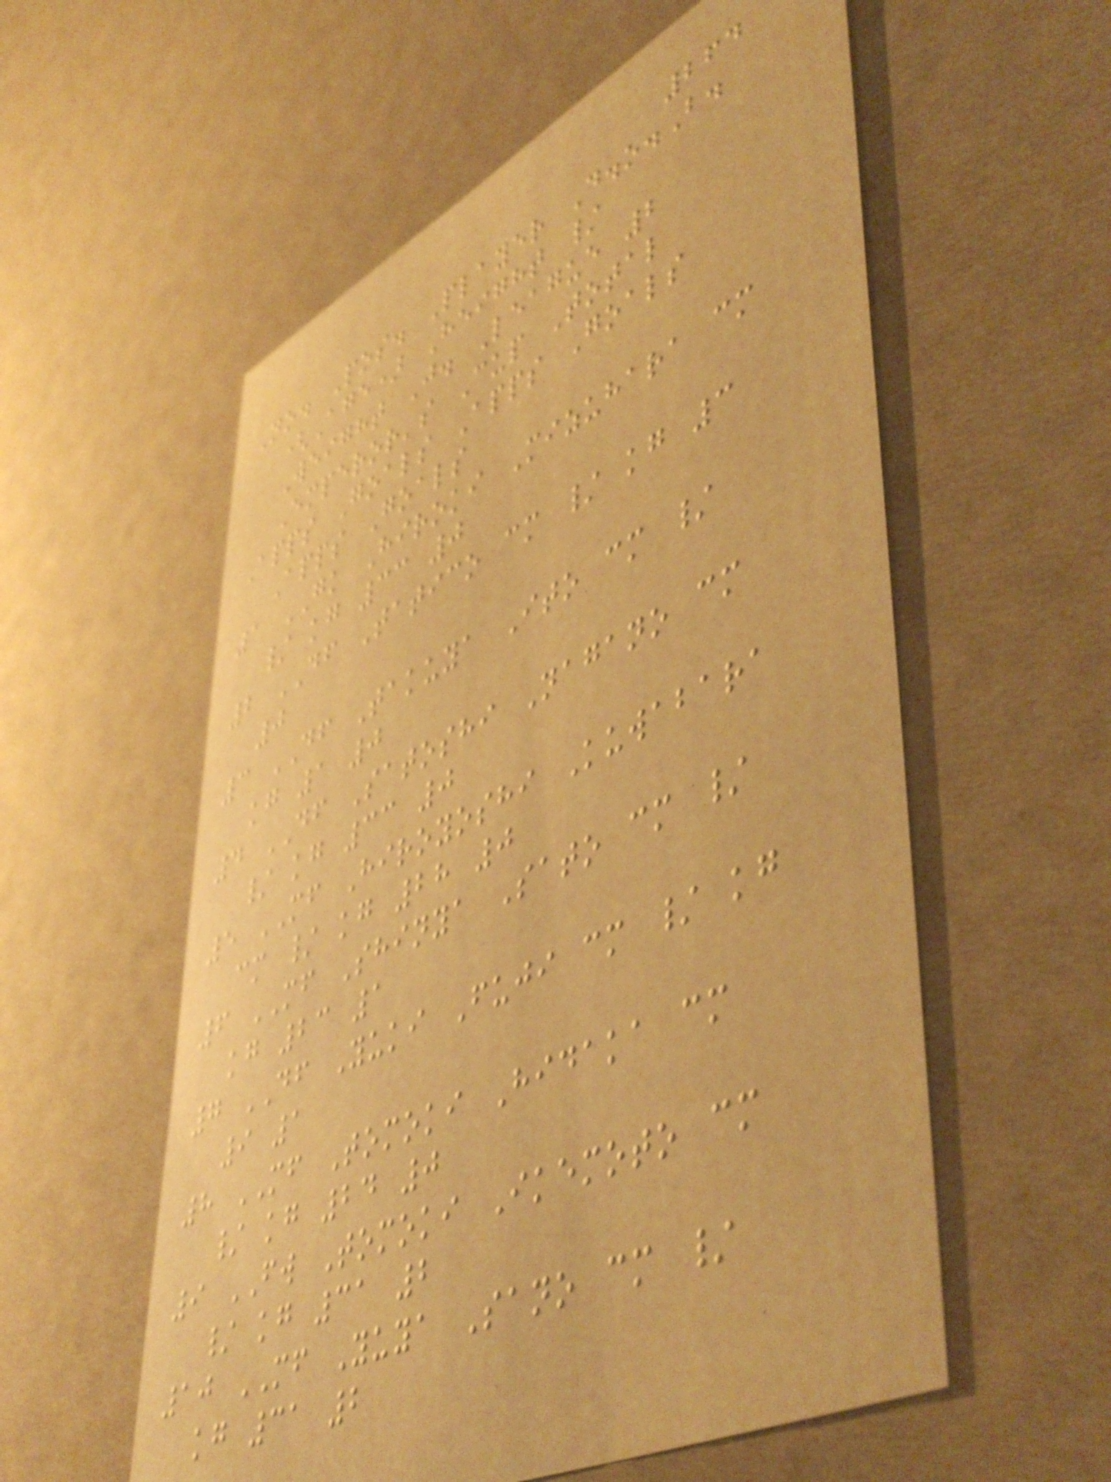264
No. Pos. Player D.o.B.
(Age) Height /
Weight J. League 2
Emperor's Cup Total
Apps Goals Apps Goals
Apps Goals
1 GK Hiroki Mizuhara cm
/ kg 33 0
2 DF Tatico cm / kg 3
0
3 DF Takuya Ito cm /
kg 1 0
4 DF Satoshi Nagano cm
/ kg 33 0
5 MF Hiroyoshi Kuwabara
cm / kg 28 0
6 MF Shinya Sato cm /
kg 23 1
7 DF Yuki Fuji cm / kg
9 1
8 MF Tomoki Hidaka cm
/ kg 24 0
9 FW Tomoki Ikemoto cm
/ kg 31 2
10 MF Yuya Sano cm /
kg 31 2
